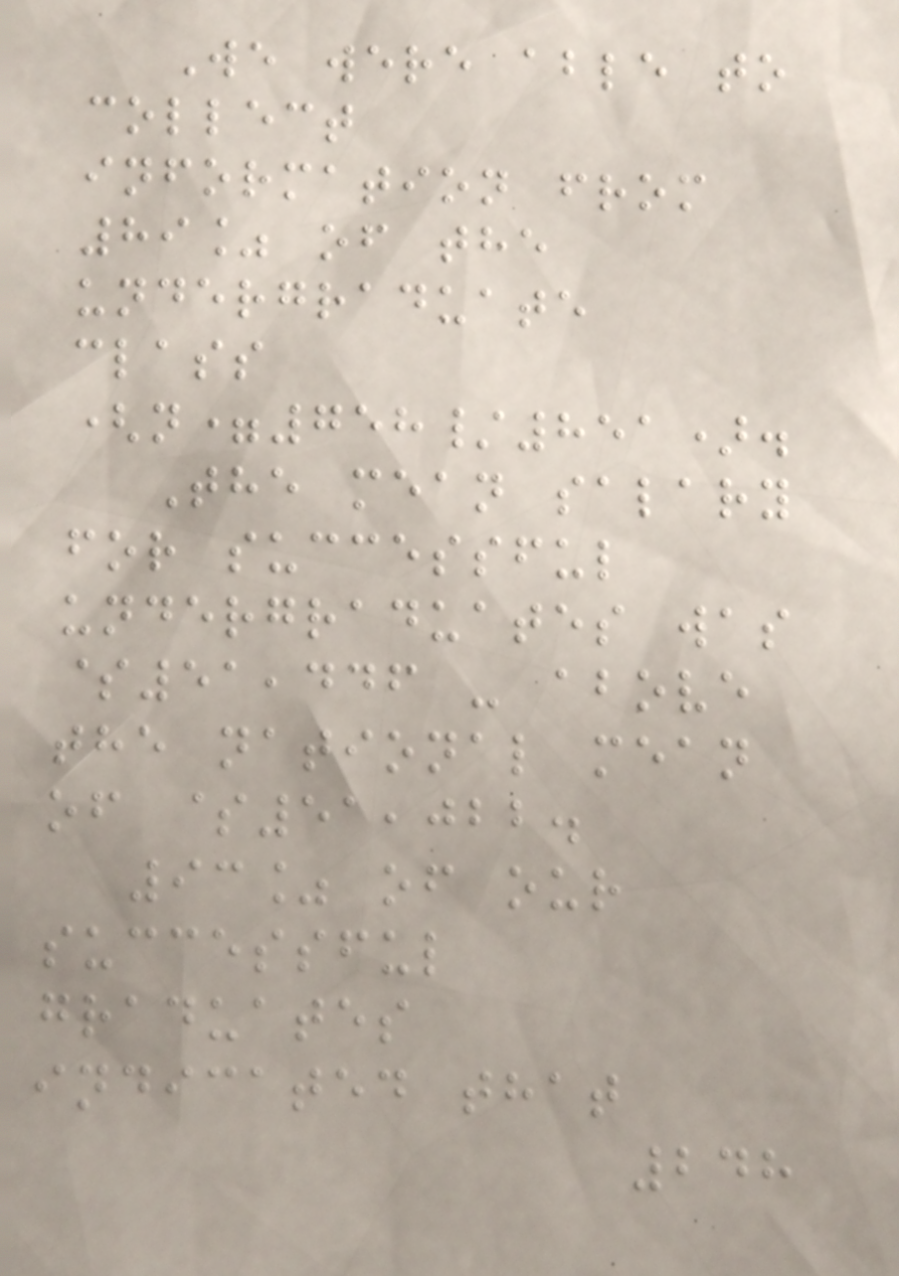We were able to
collect
information from
89% of the
undergraduate
class
(n=758/851).
The mean salary
for successful
undergraduates was
$51,446 - above
the national mean
of $51,022.
93% of our
successful
graduates
indicated that
248
